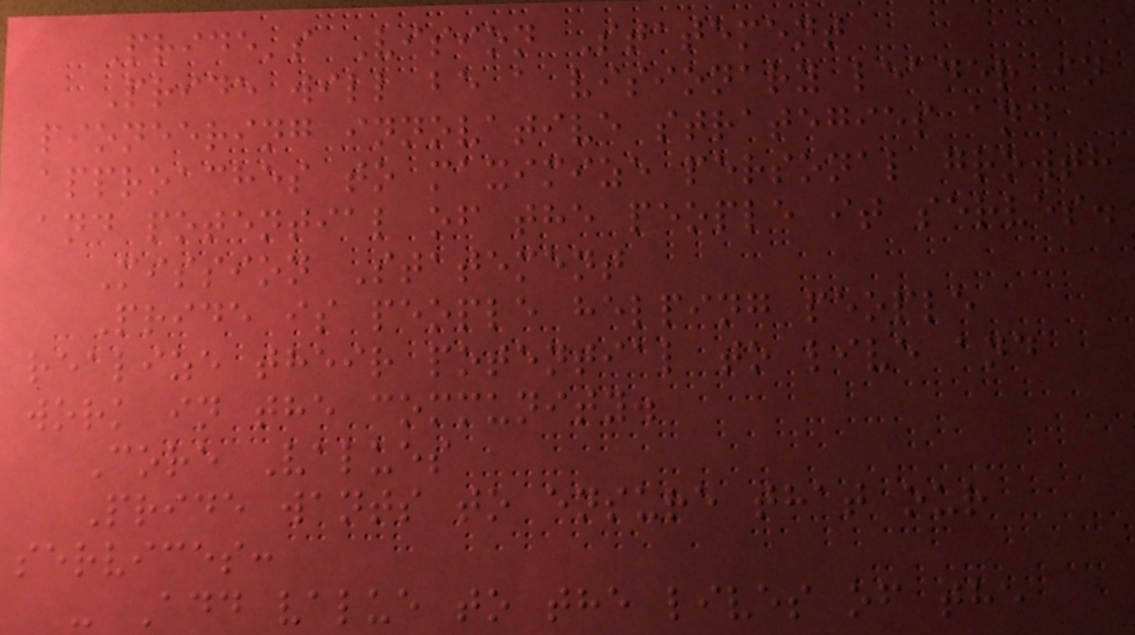Pride's Vision Statement
Pride will be a visionary leader in
pioneering innovative strategies and
approaches to maximize personal growth
and potential of the people it serves.
Mission Statement
Pride is people helping people
realize their potential to live and
work in the community.
Core Values
Pride wants to ensure that our
services:
- Add value to the lives of the
